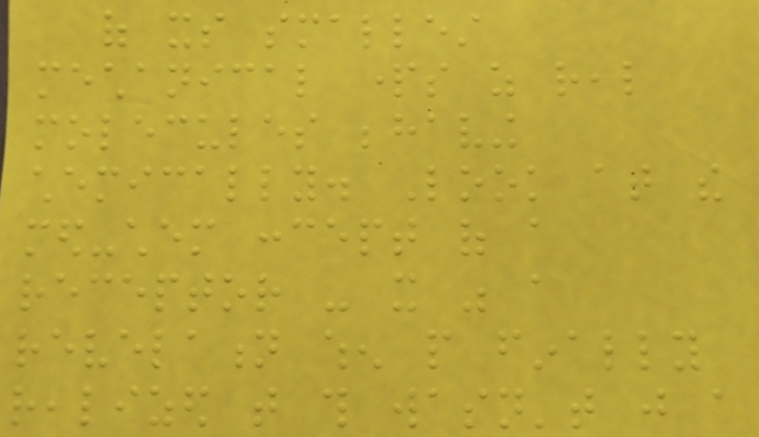of its smallest
mechanical parts as real
molecules behaving
chemically. Look at the
med-chem concept of a
receptor - it was a
revelation when people finally
realized that this wasn't just a
